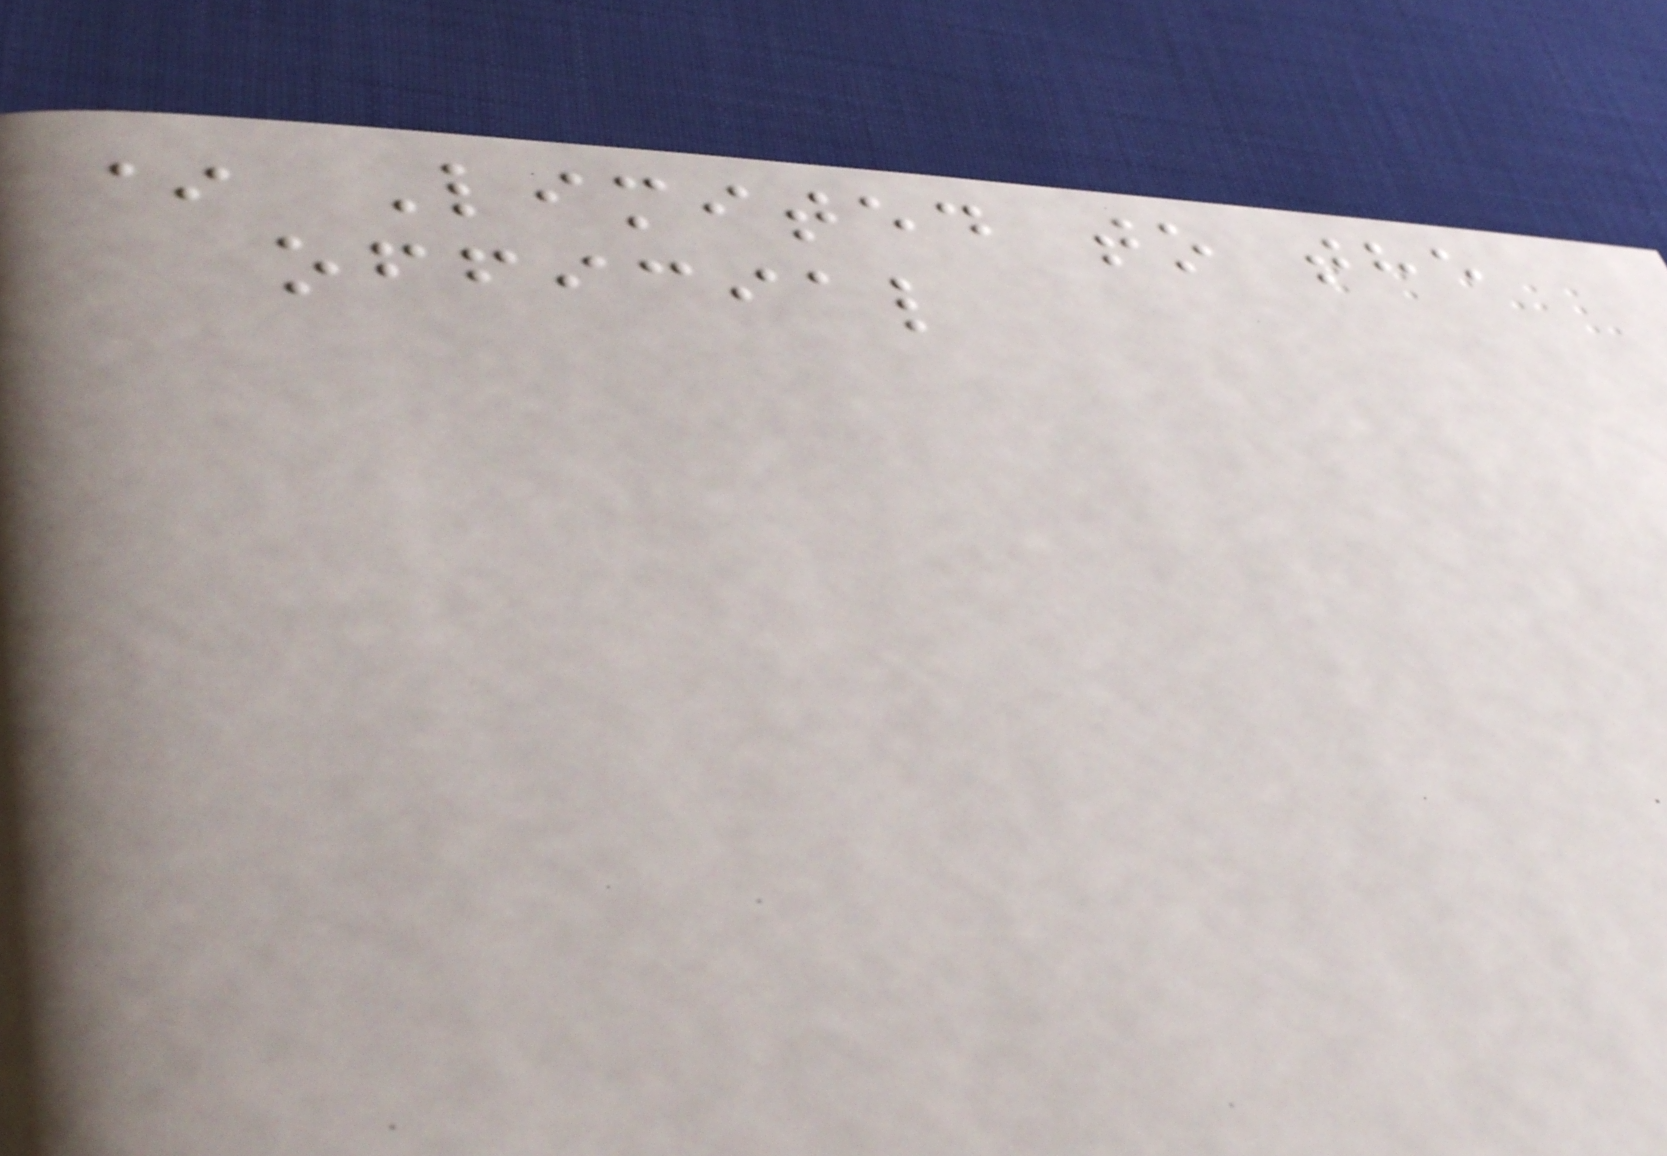* Limited to the
official
